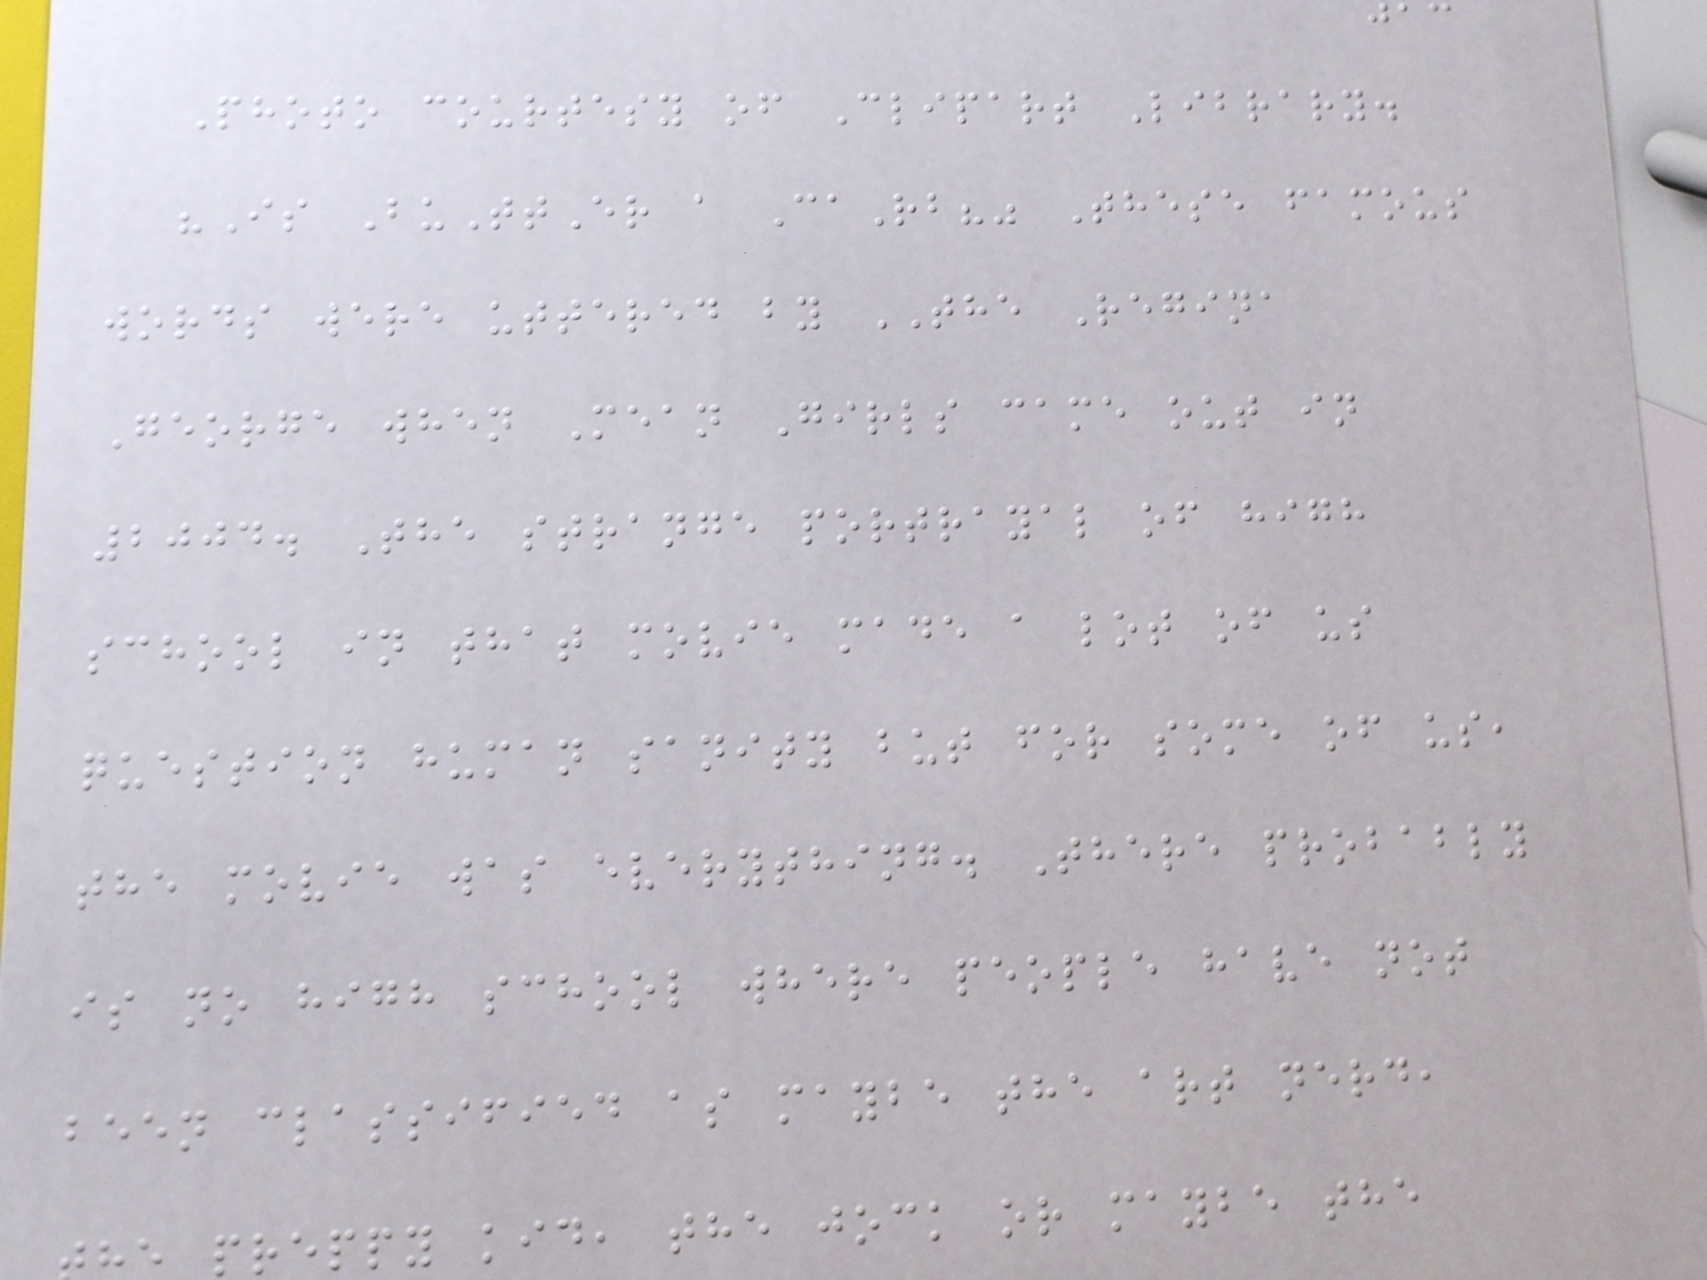Photo courtesy of Clipart Library.
"Is BuTtEr a CaRb?" These famous
words were uttered by THE Regina
George when Mean Girls came out in
2004. The strange portrayal of high
school in that movie made a lot of us
question human sanity but for some of us,
the movie was everything. There probably
is no high school where people have not
been classified as maybe the art nerd,
preppy kid, the jock or maybe the
